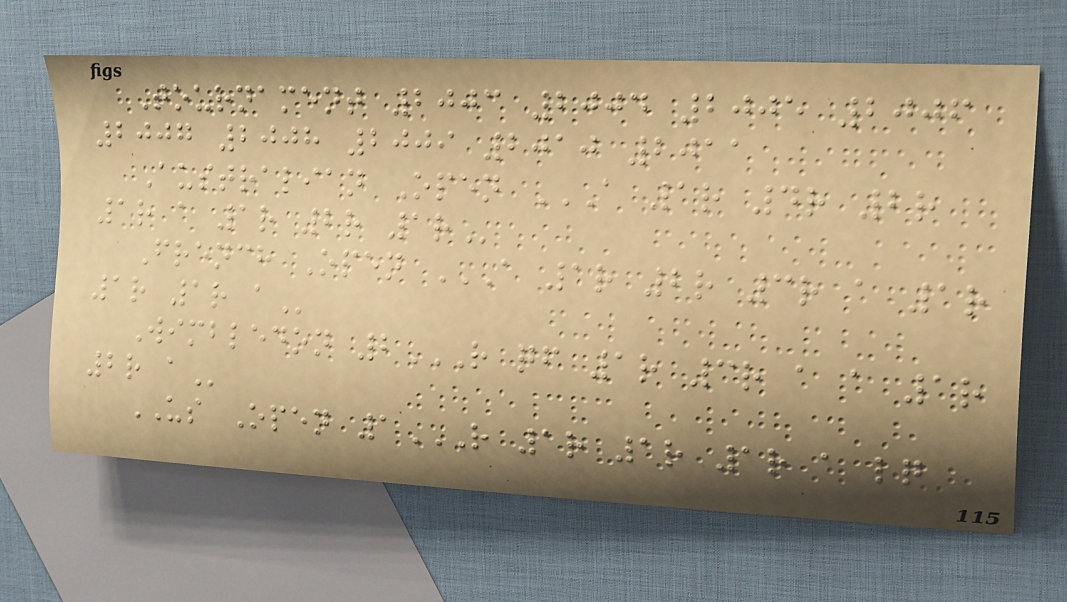Tournament 2003 2004 2005 2006
2007 2008 2009 2010 2011
Australian Open A 1R 4R 2R
1R A 1R 2R 1R
French Open A 1R 2R 3R A 1R
1R 1R A
Wimbledon 2R QF 1R 3R A A 1R
2R A
US Open 1R 1R 1R 1R A LQ
